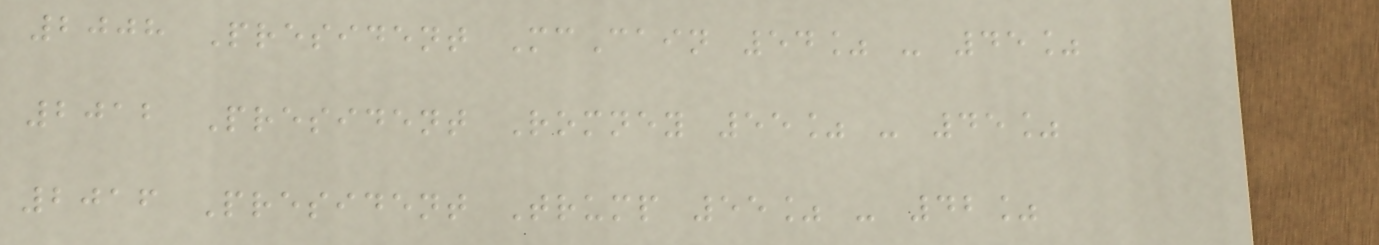2008 President McCain 54% - 45%
2012 President Romney 55% - 45%
2016 President Trump 55% - 42%
